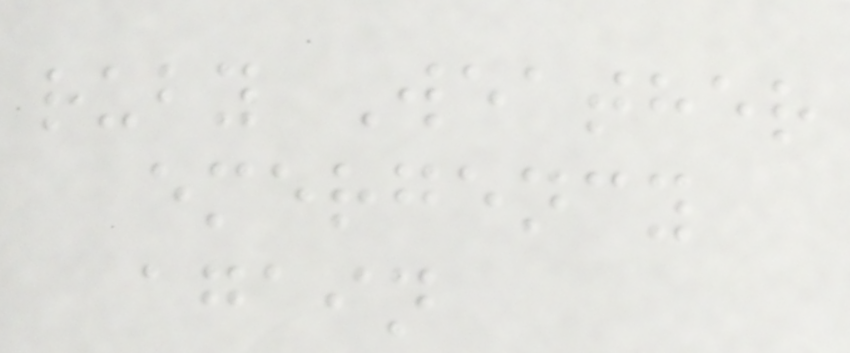ruby Weather
emergency
again
